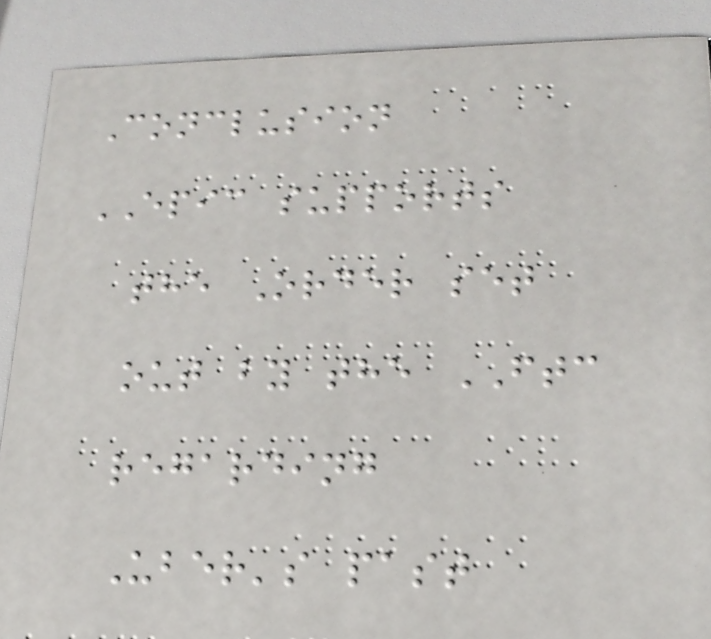Conclusion
EPIC supports
the Order set
out by the FTC
regarding
Uber's past
